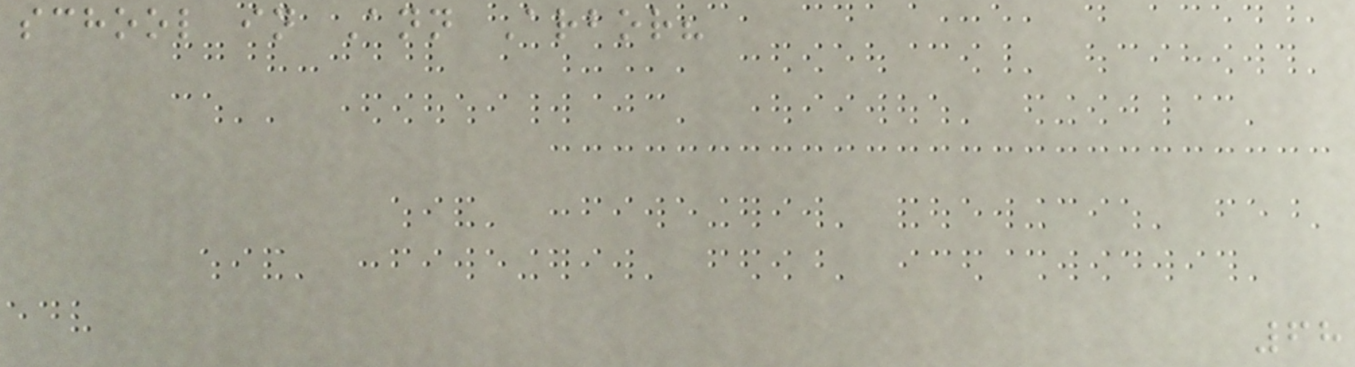school in Ann Arbor?
68
